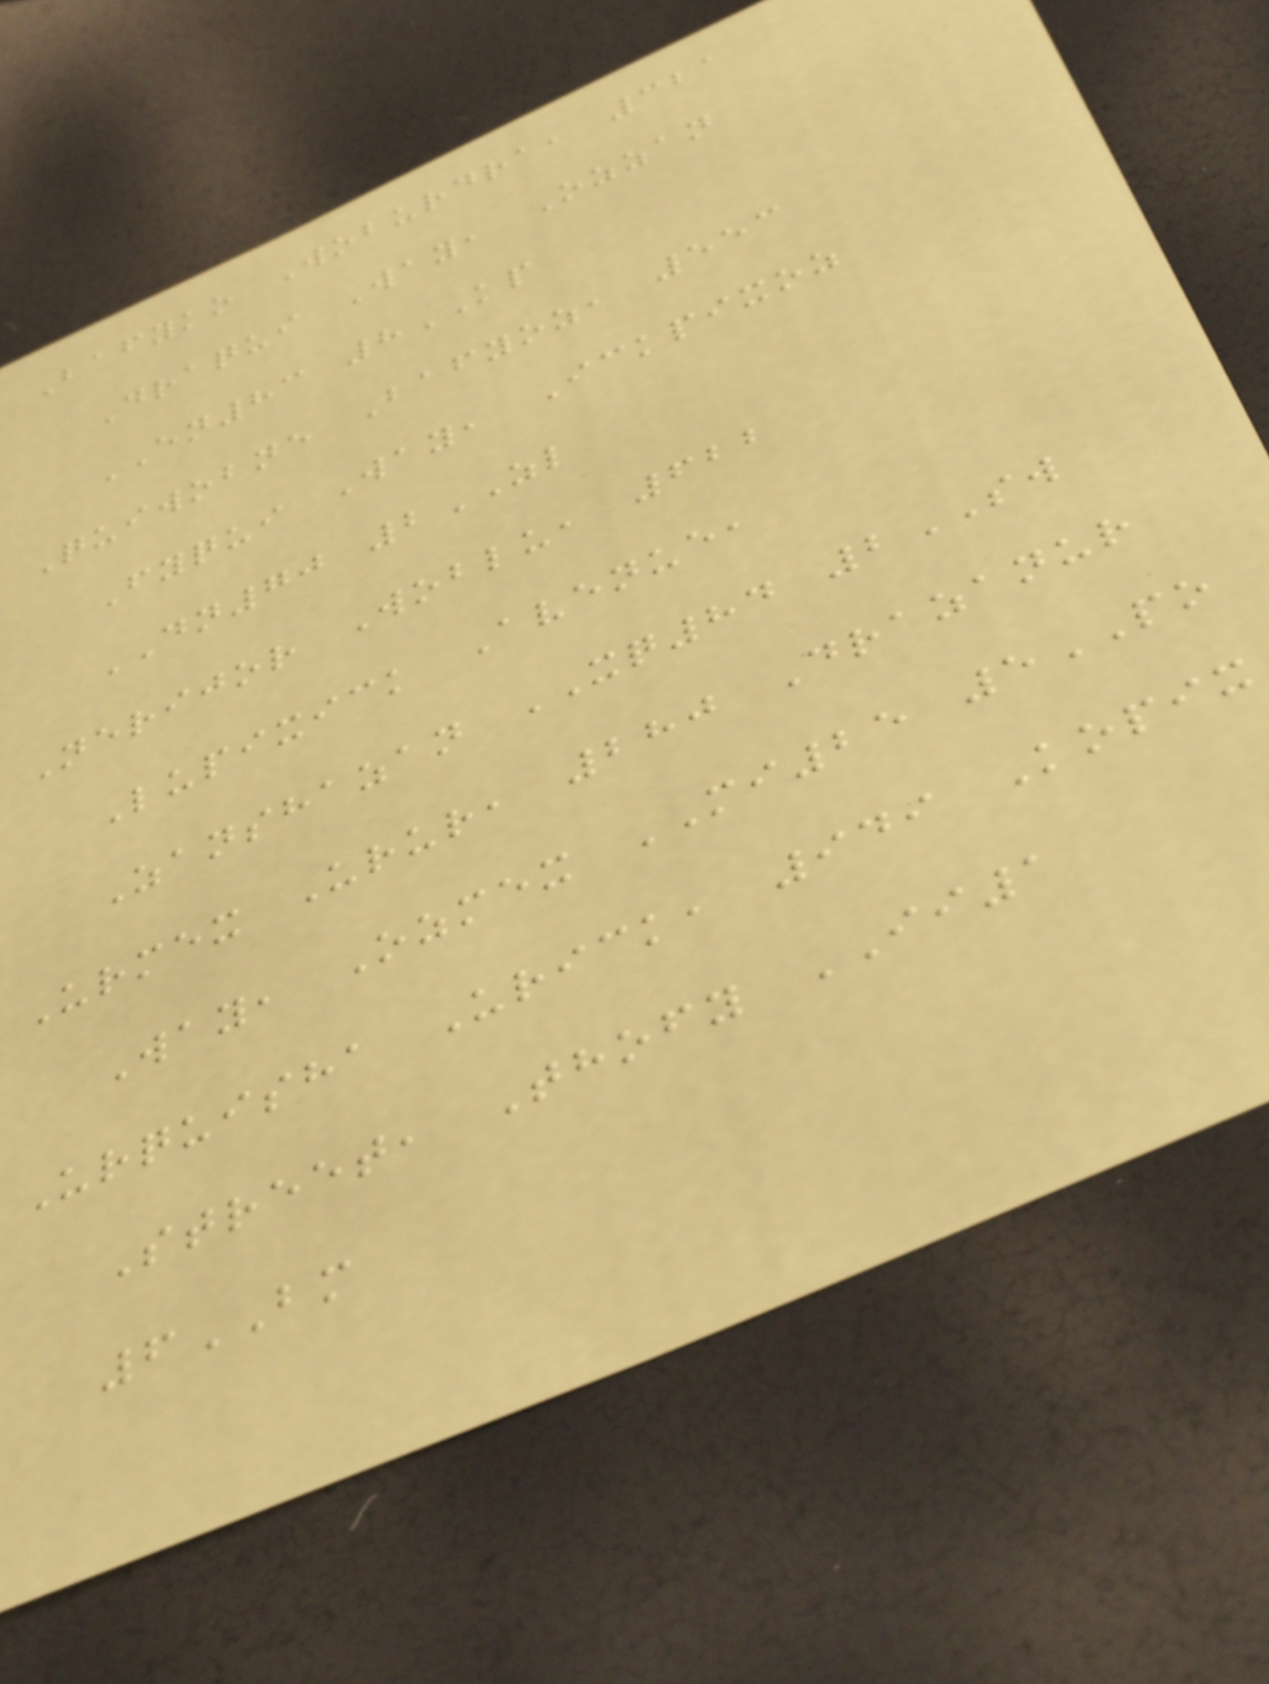Bafyko Woburdra, 321
Draqui Way, Ozzan
EN83 8KP
Quiwobne Bafyoz, 553
Fyqui Way, Ickpixoz
DN70 2ZL
Nerijor Woblu, 622
Lupixick Avenue,
Zanshazan XQ84 2SW
Urmex Urur, 280 Drazanur
Way, Ozmex MI25 5PO
Urquisha Urick, 949 Kopix
Street, Thofy II1
6BM
